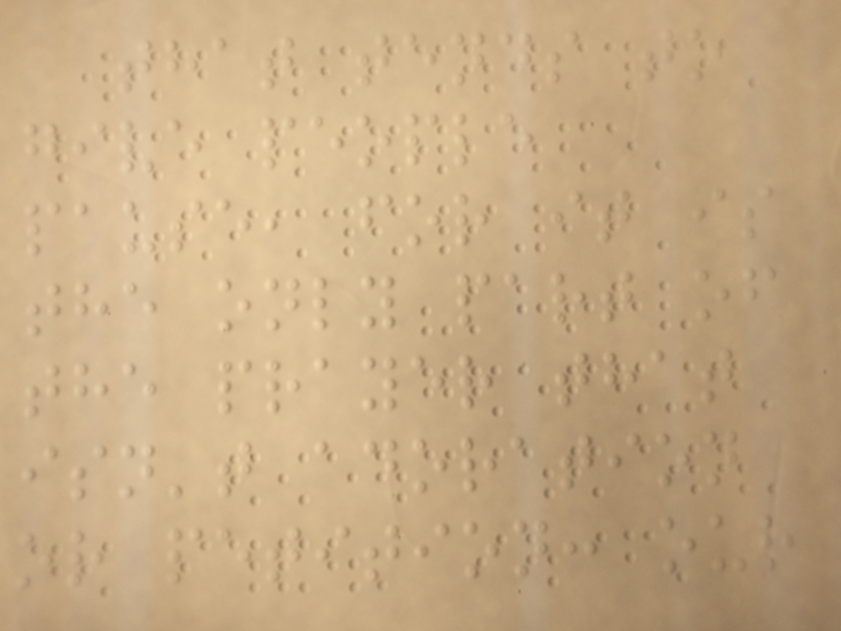that tends to
give people
pause, for it is
the only part of
the prayer that
isn't adoration
or petition: our
